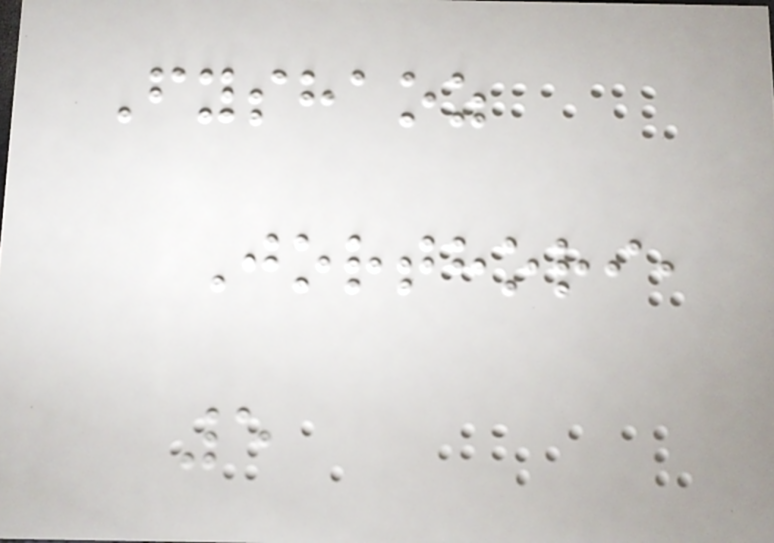Fyshaoz
Jorthori,
5
